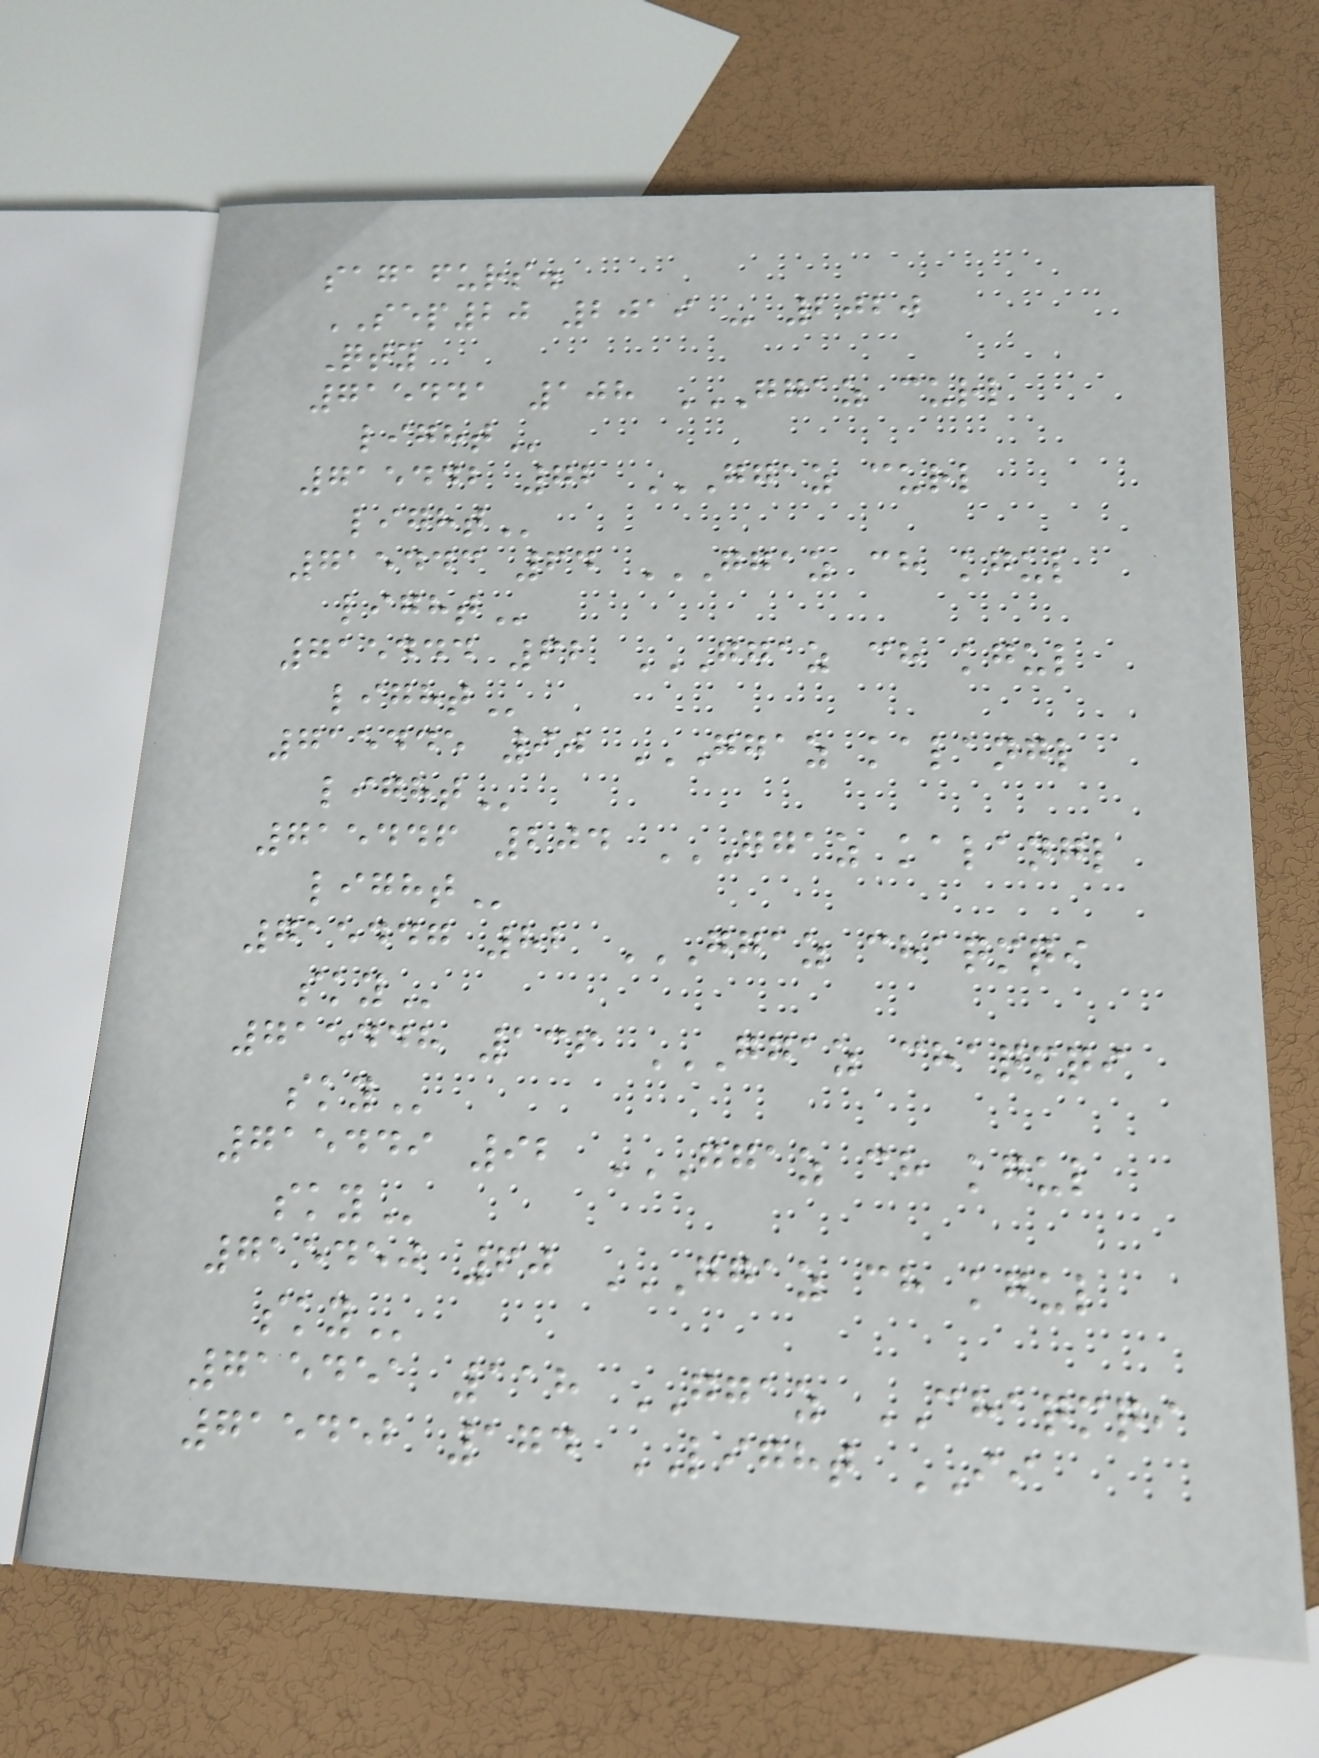sagafurs.
SEP20 2019 - 2020
Qty
715441 108 GGAZ CURL
LIGHT
715442 72 GGAZ CURL
LIGHT
715443 64 GGAZ CH KGUL
LIGHT
715444 62 GGAZ CH KGUL
LIGHT
715445 90 GGAZ KALANGL
LIGHT
715446 204 GGAZ KALANGL
LIGHT
715447 82 GGAZ CHAQMQI
SKY
715448 136 GGAZ CHAQMQI
SKY
715449 92 GGAZ CH KGUL
SKY
715450 60 GGAZ CH KGUL
SKY
715451 118 GGAZ CHAQMQI
715452 174 LIGHT II
